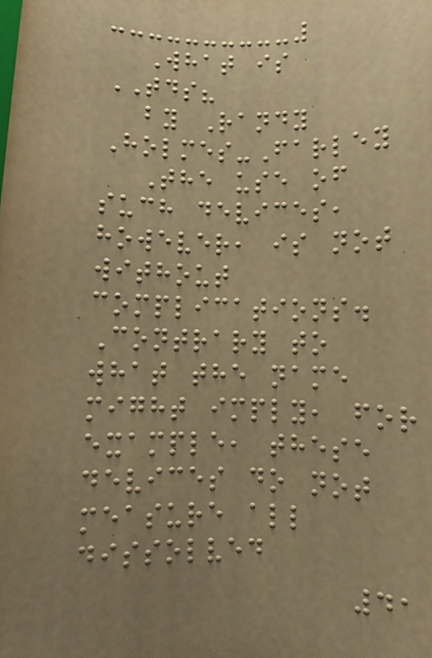What is
TDS?
by Randy
Holmes-Farley
The use of
such devices,
however, is not
without
complications.
Contrary to
what the name
might imply, for
example, these
devices do not
measure all
dissolved
41
